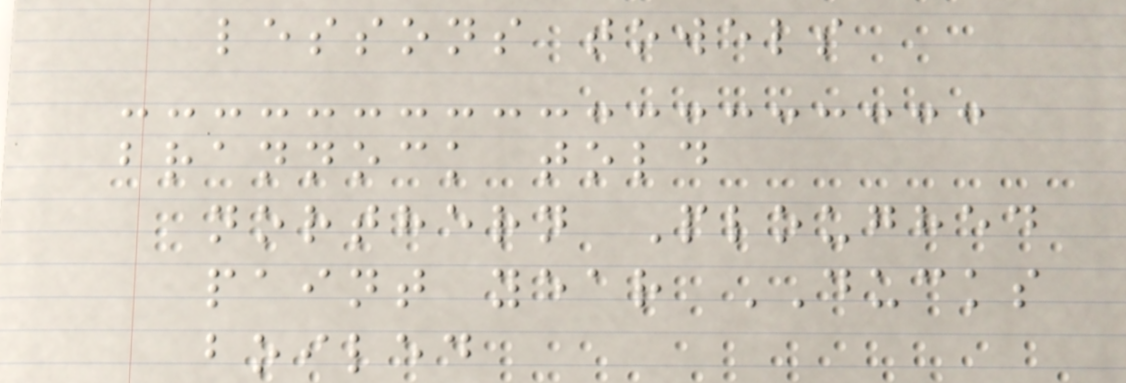lessons towels
brannock told
northern Ploughed
paint year DUCKS
boiled
